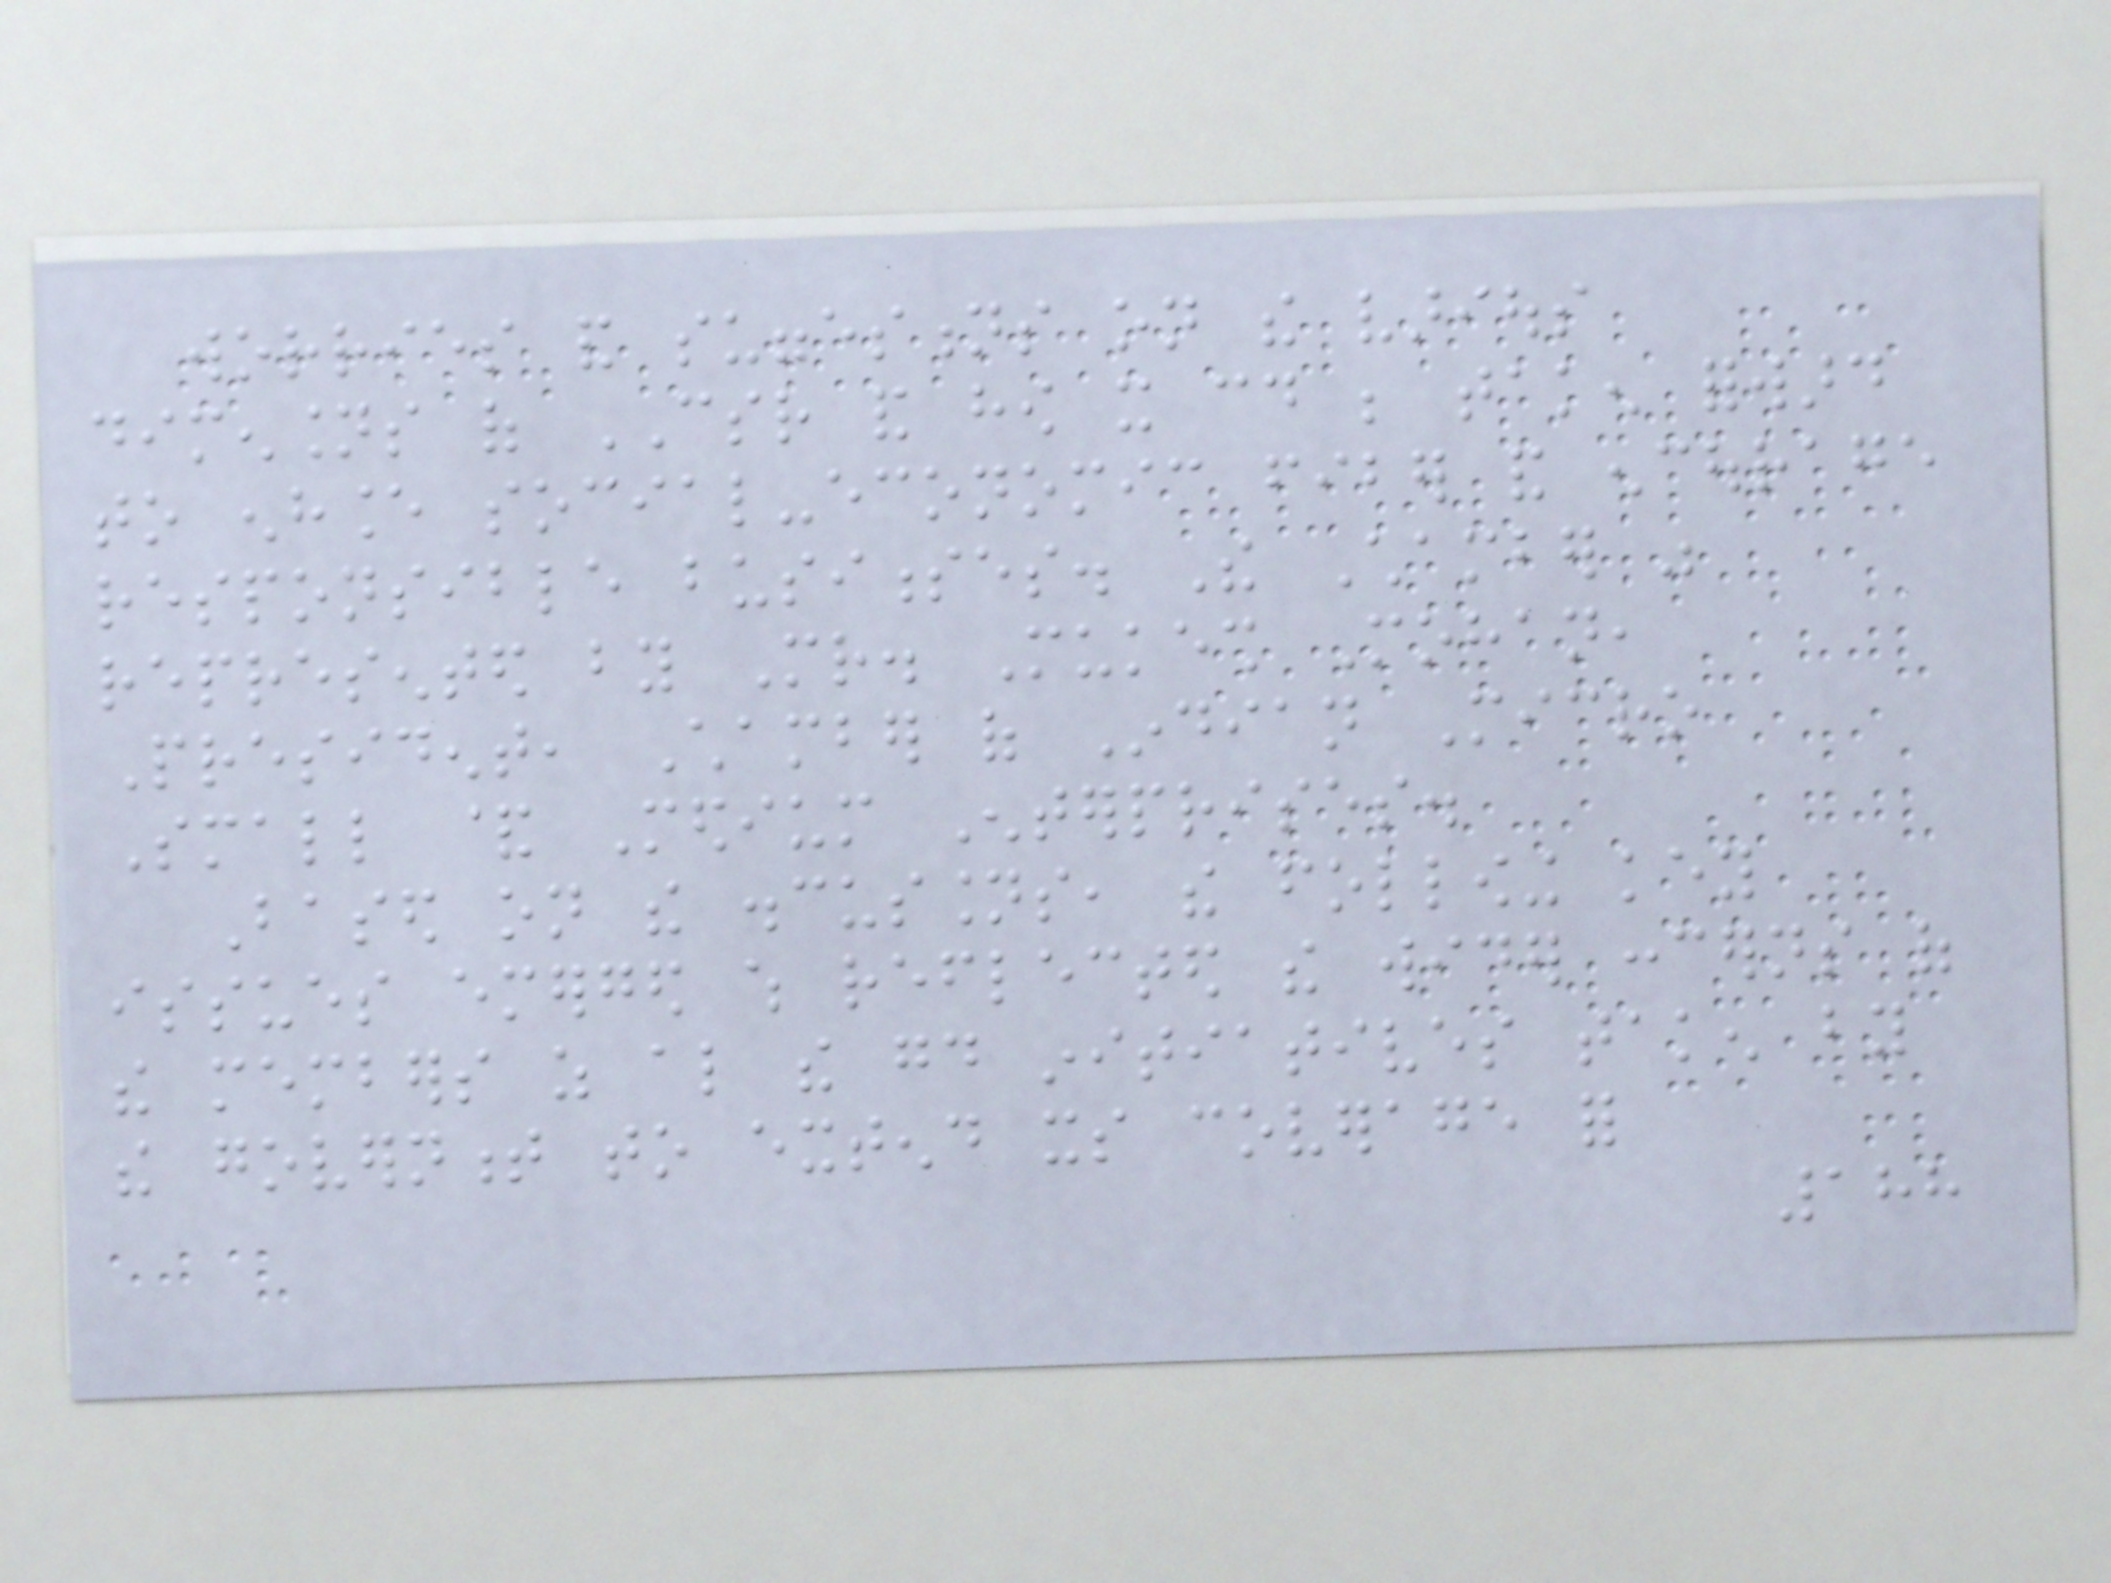worries and suggestions on the various
dimensions of CSR and how it could be taken forward
to enhance social-economic fiber and encourage
responsible businesses. The Chamber was
represented by Mr. Mukesh Mohan,
President, Chamber of Indian Micro
Small & Medium Enterprises.
Based on the discussions, the following key
issues emerged which reflected the wider concerns of
the members as also the good initiatives taken by
the government to extend its coverage for
188
